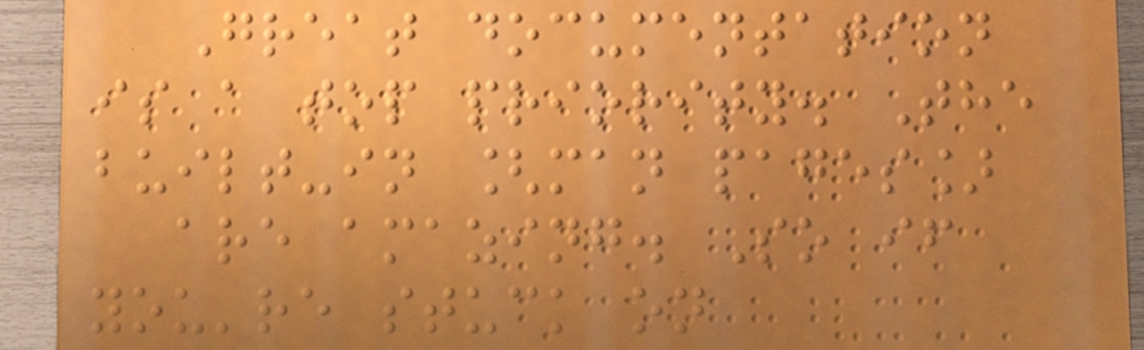Great documentation
is a top priority. The
built-in [man pages]
are amazing. So if
you're stuck on
